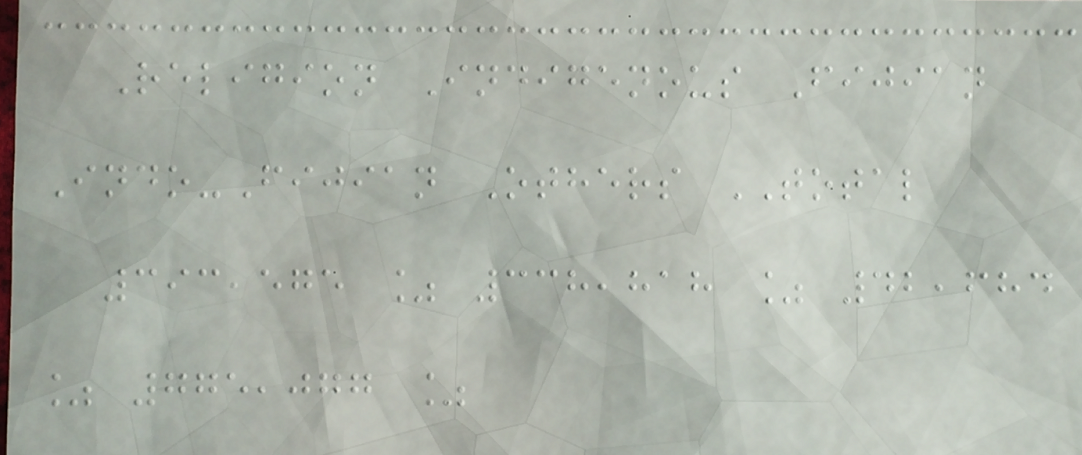Religion Indigenous Fijian
Indo-Fijian Others TOTAL
393,575 % 338,818 % 42,684
% 775,077 %
